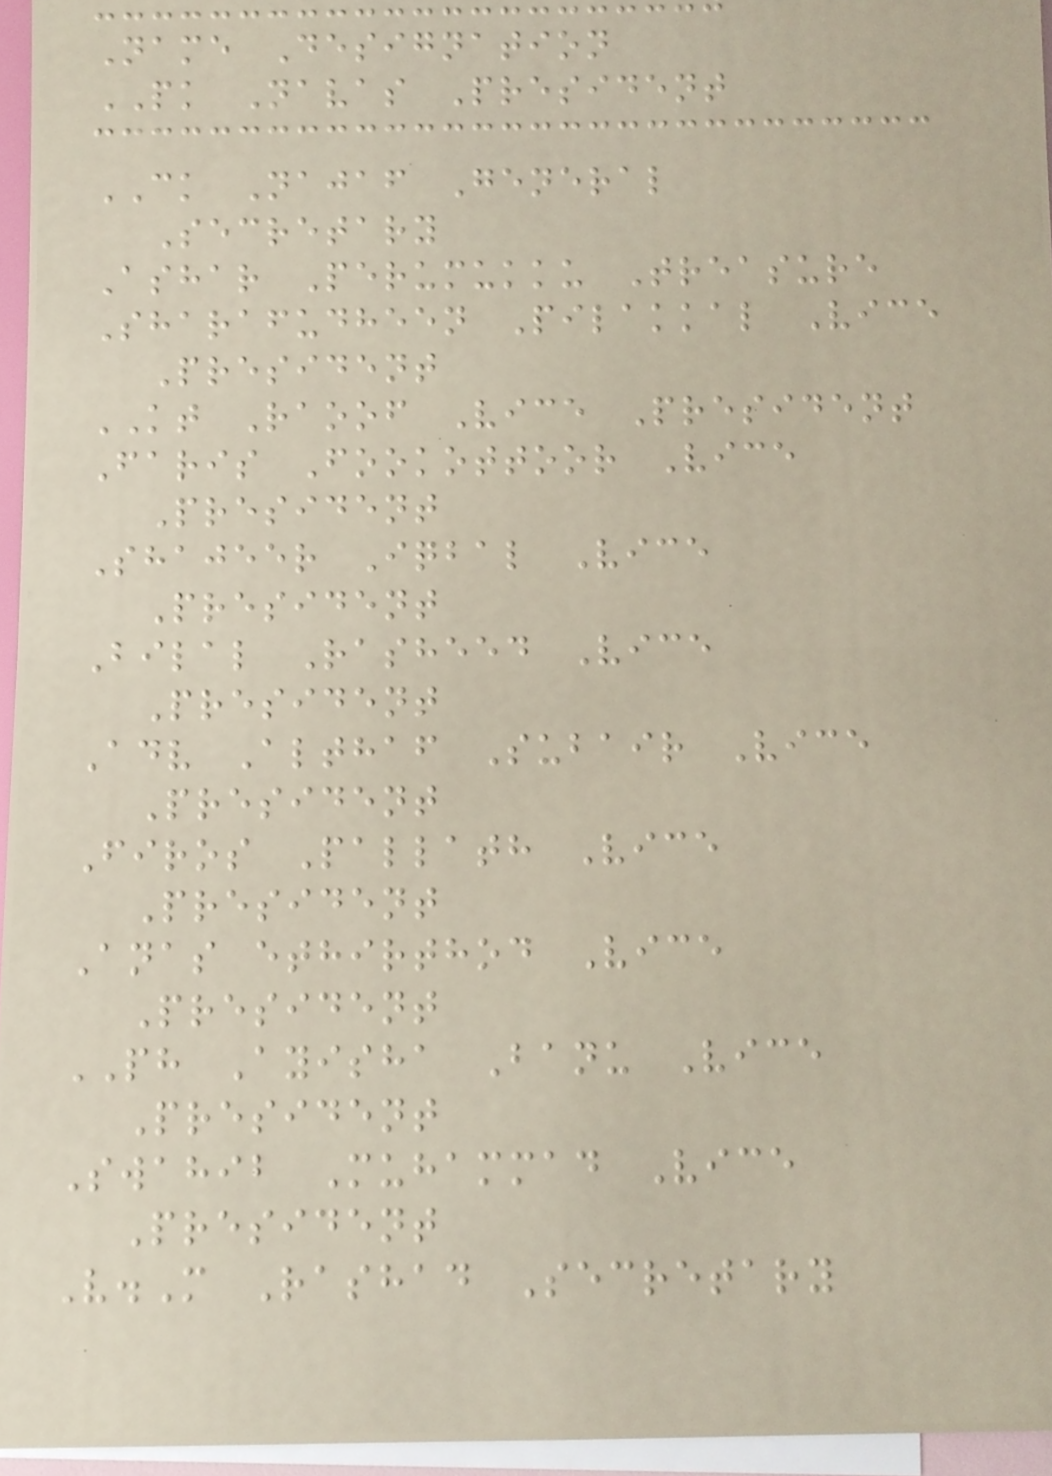Name Designation
PK Navas President
CK Najaf General
Secretary
Ashar Perumukku Treasure
Sharafudheen Pilakkal Vice
President
KT Raoof Vice President
Faris Fookottoor Vice
President
Shajeer Iqbal Vice
President
Bilal Rasheed Vice
President
Adv Althaf Subair Vice
President
Firos Pallath Vice
President
Anas ethirthod Vice
President
PH Ayisha Banu Vice
President
Swahib Muhammad Vice
President
V.M Rashad Secretary
